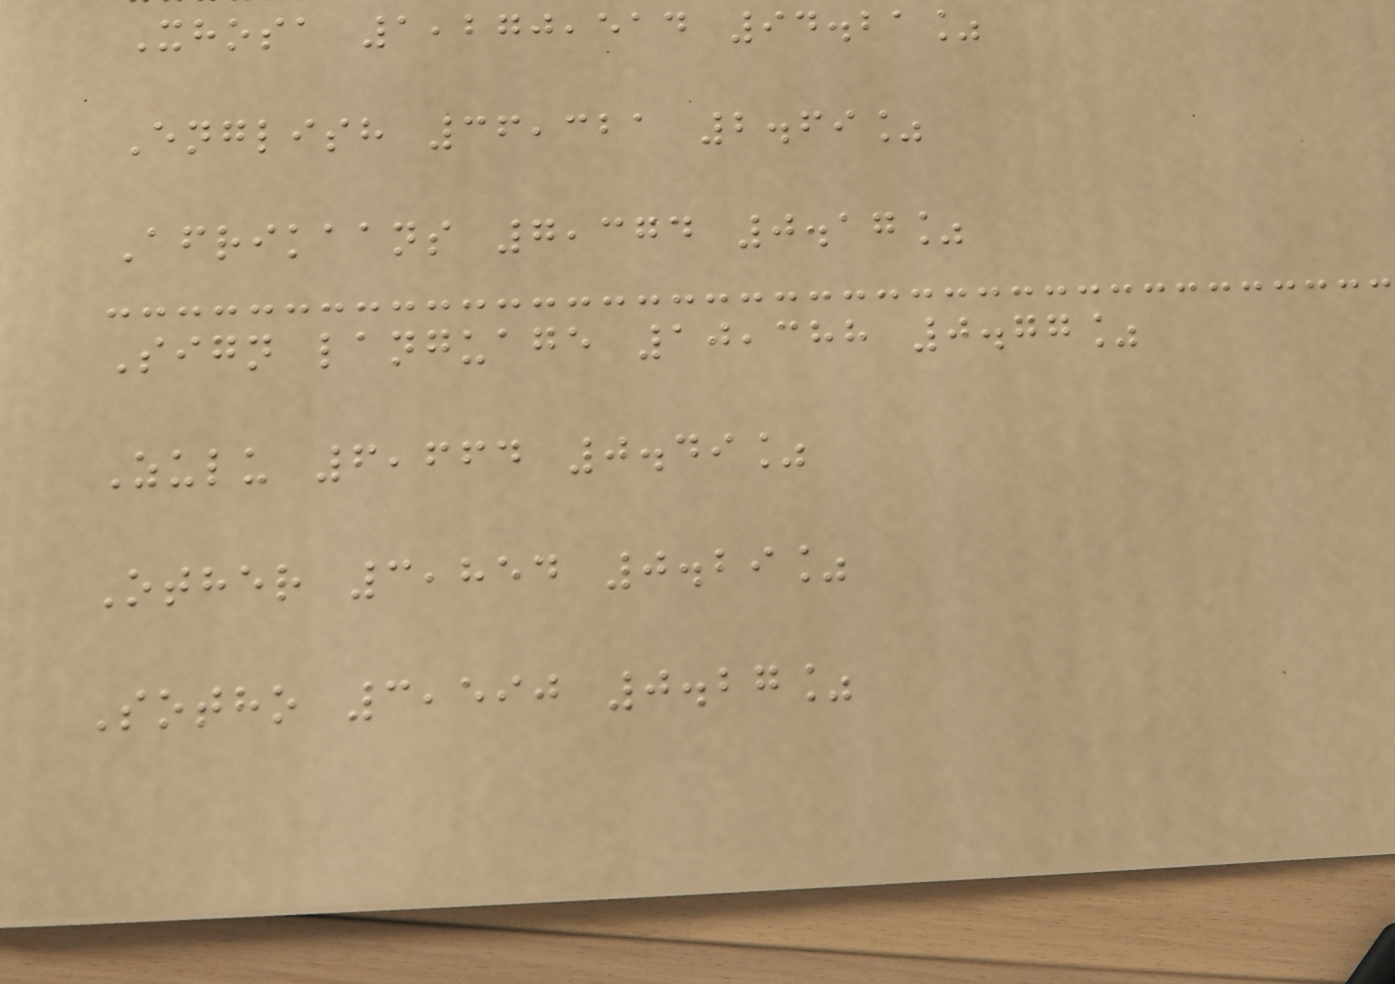Xhosa 1,270,514 94.21%
English 36,321 2.69%
Afrikaans 7,374 0.17%
Sign language 10,388 0.77%
Zulu 6,664 0.49%
Other 3,854 0.29%
Sotho 3,590 0.27%
